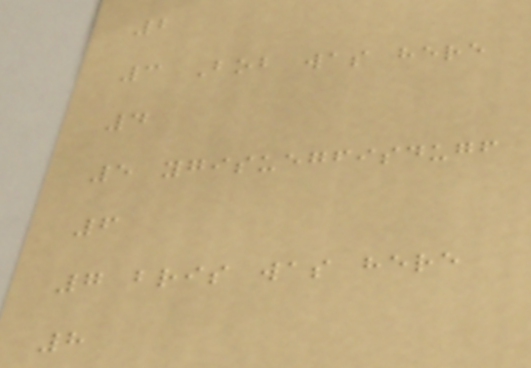2
3 Bob was here
4
5 ygisuegfisdugf
6
7 bris was here
8
